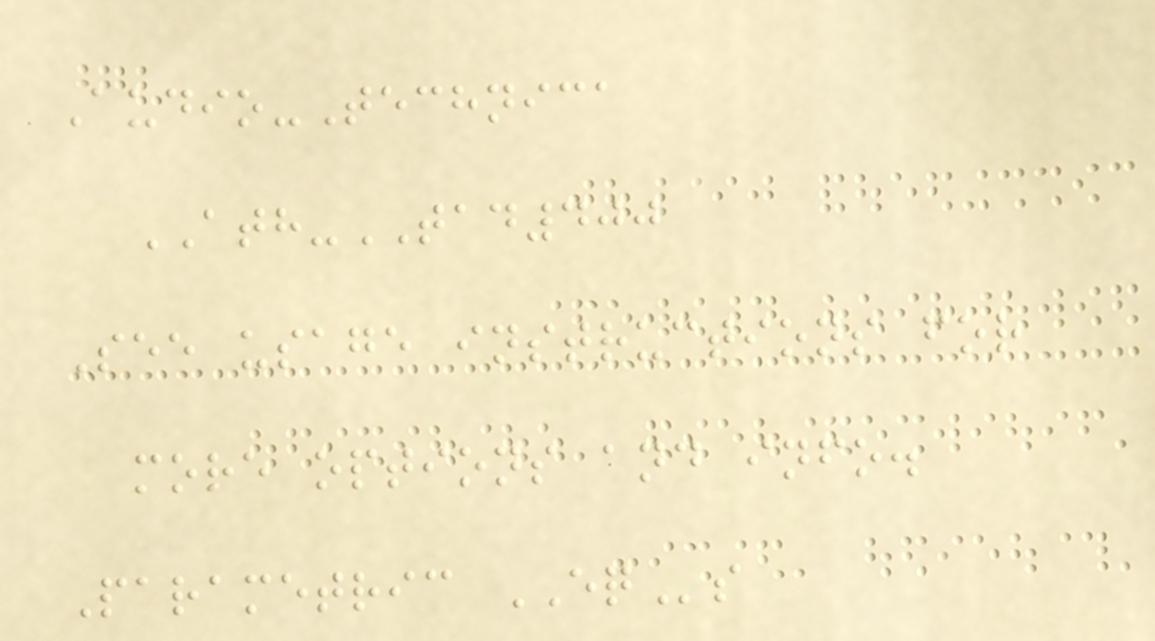Audio-Technica
ATH-TAD400
See usage instructions for
more options and info.
Parametric EQs
